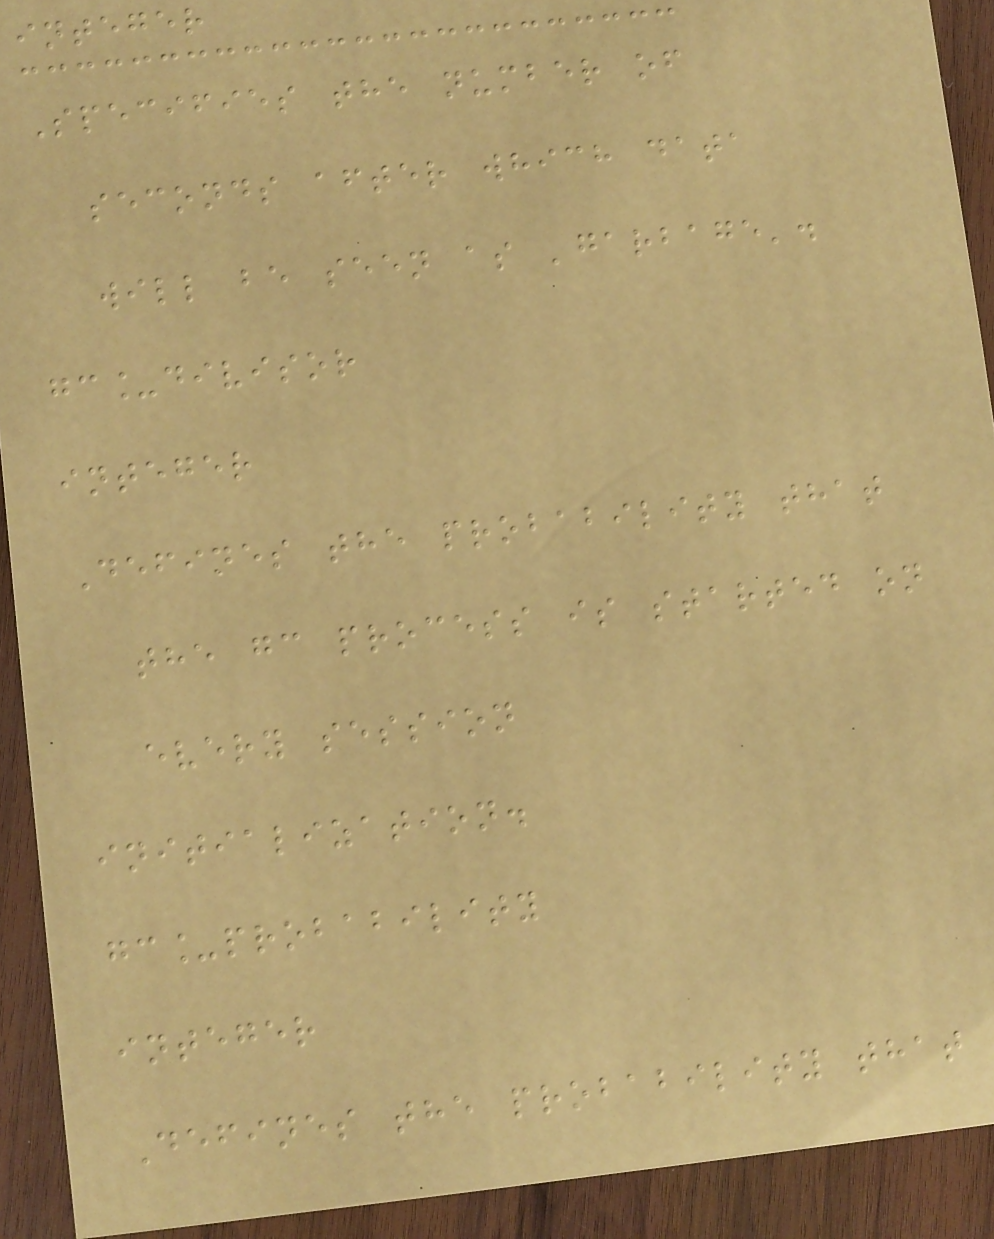integer
Specifies the number of
seconds after which data
will be seen as 'garbage'.
gc_divisor
integer
Defines the probability that
the gc process is started on
every session
initialization.
gc_probability
integer
Defines the probability that
